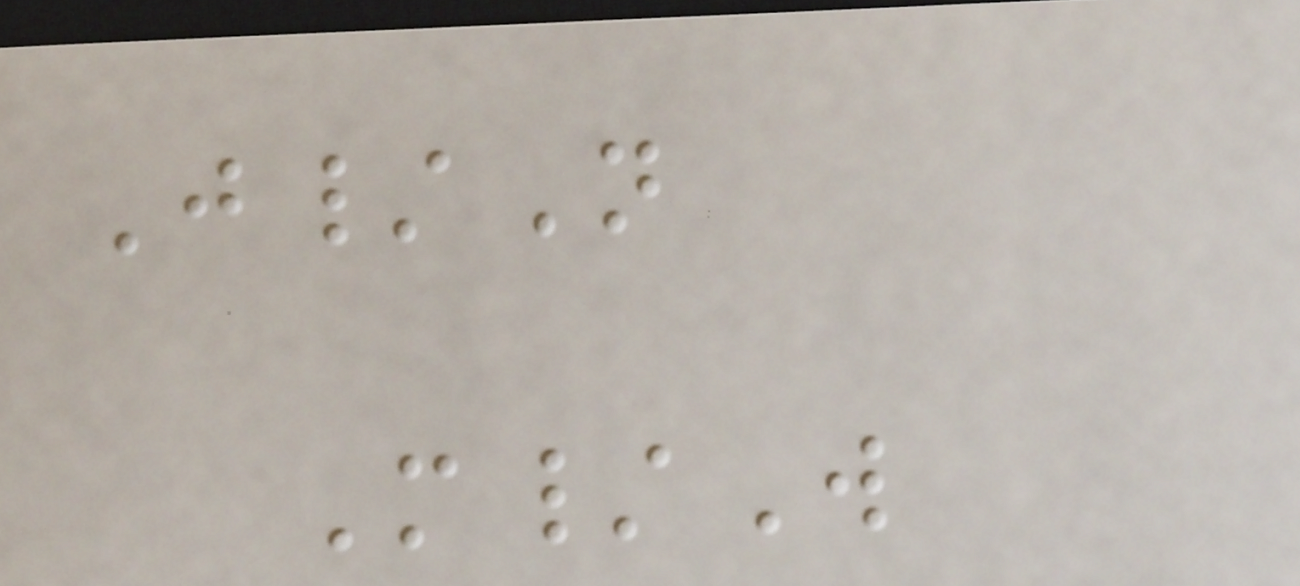J/N
M/W
